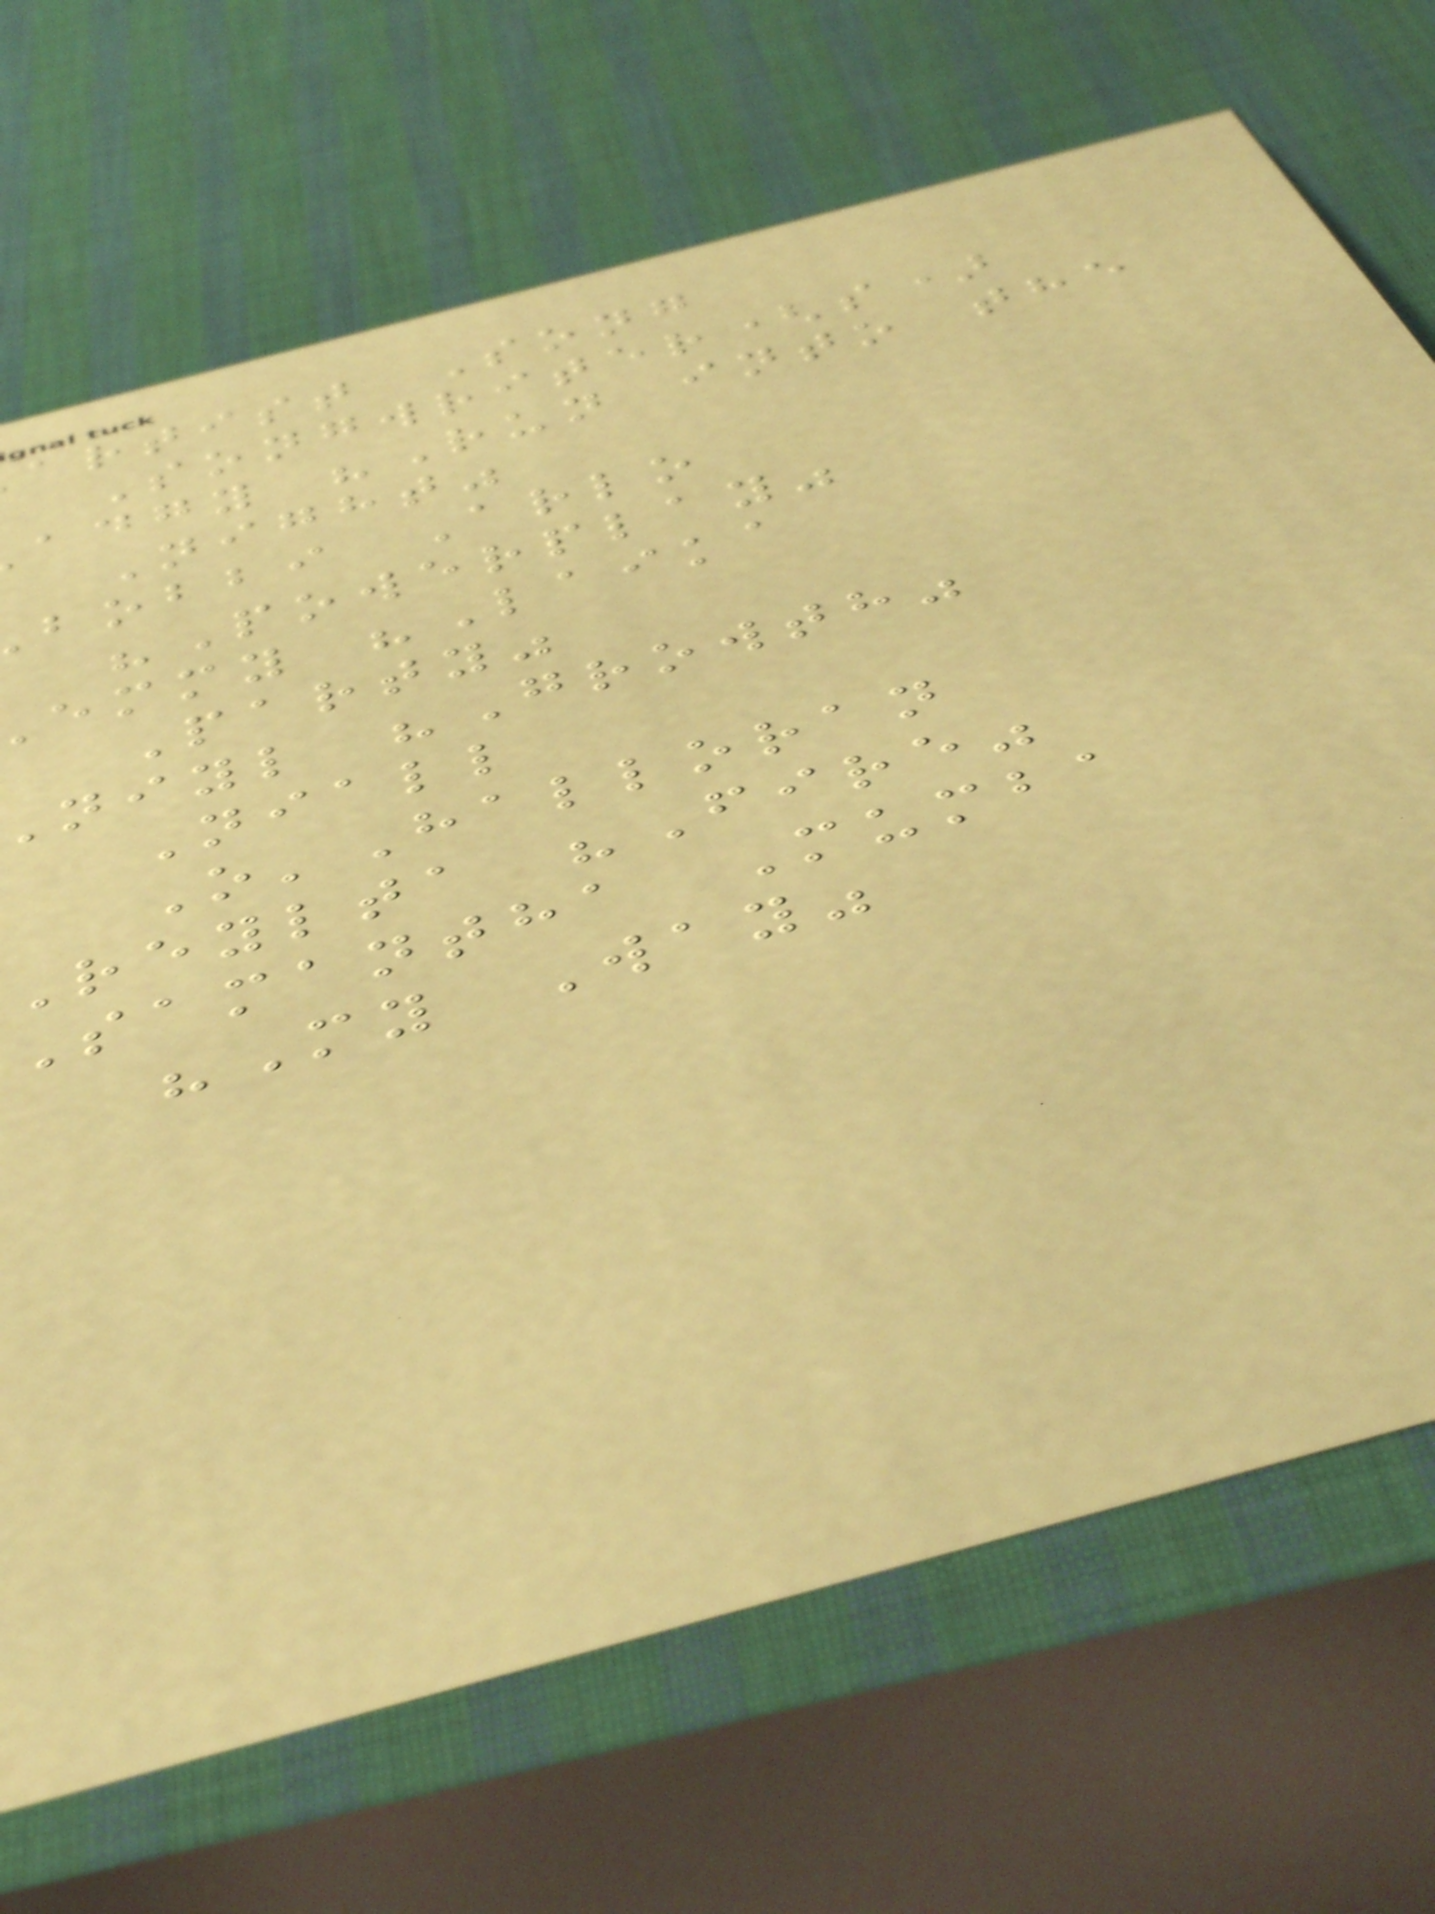artist Song
Songwriter(s)
adgy "Run into the
Night"
bobbi Arlo
"Powerplay"
emmy "Laika
Party"
niyl "Growth"
Niall
O'Halloran
Reylta "Fire"
Samantha Mumba
"My Way"
